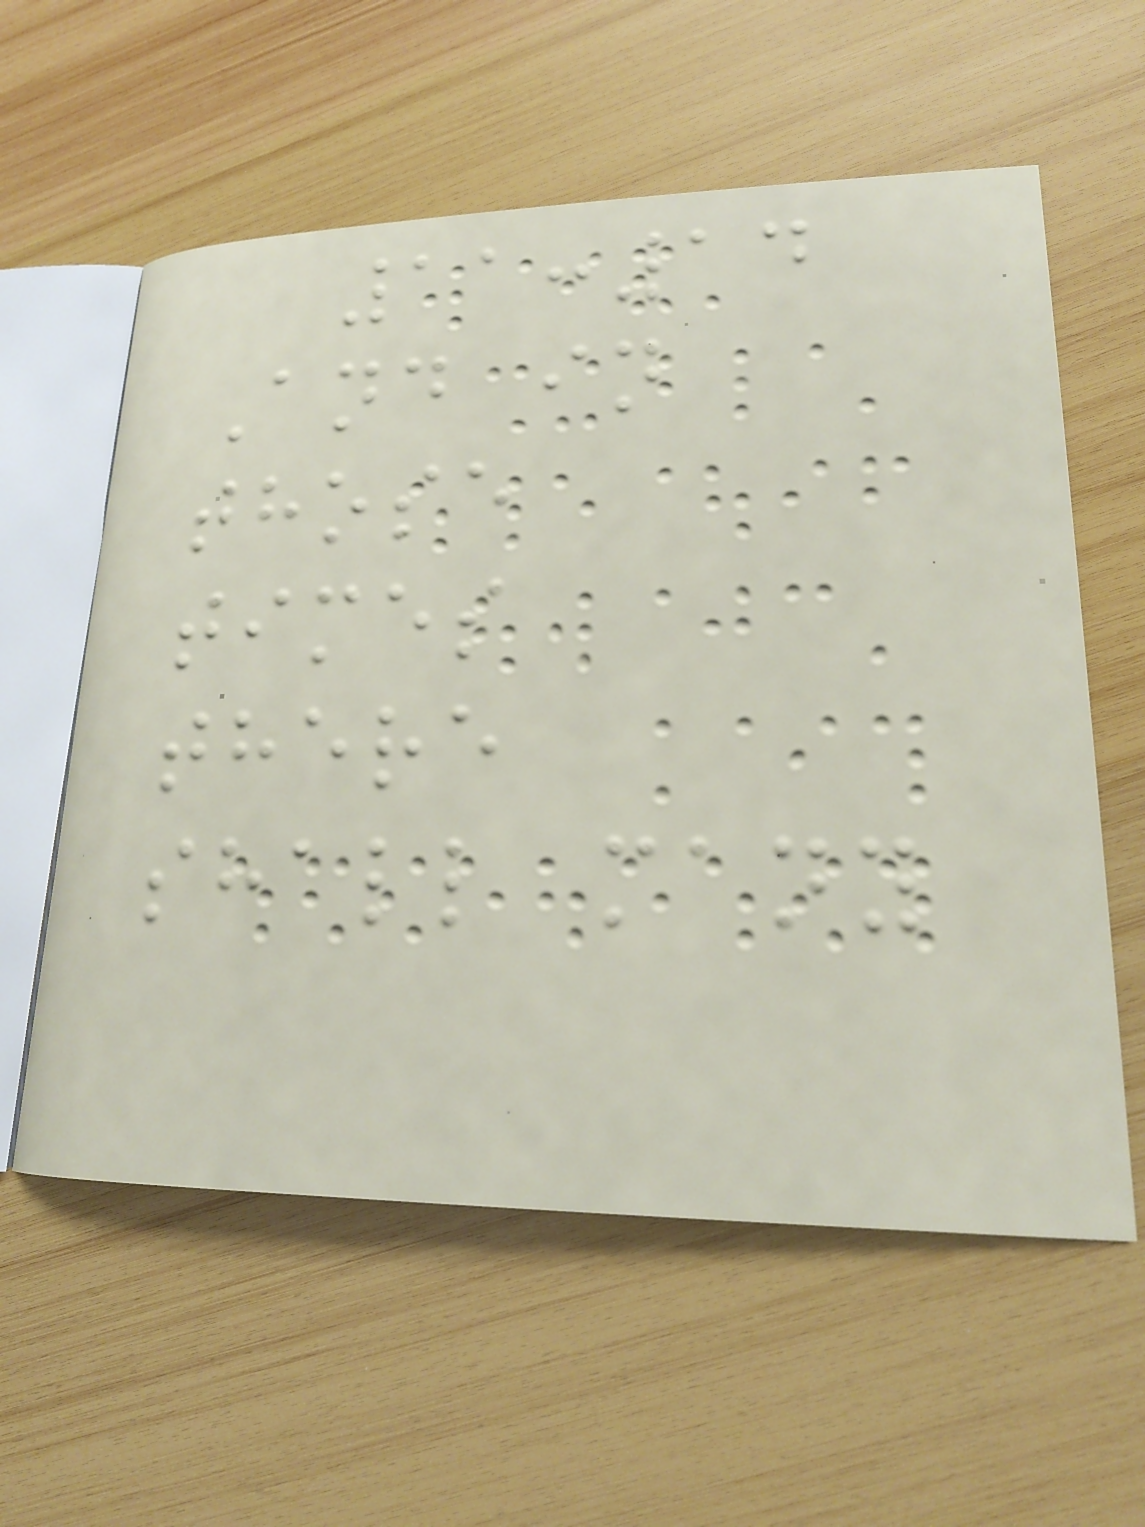11:14
And in
those
times
there
shall many
